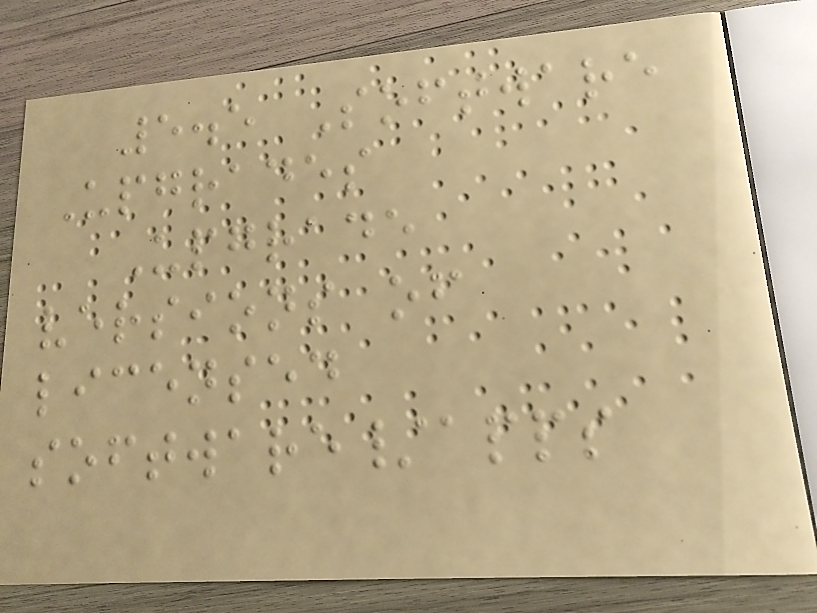5.5 Software
Upgrades
Upgrade
versions of
licensed
software/apps
